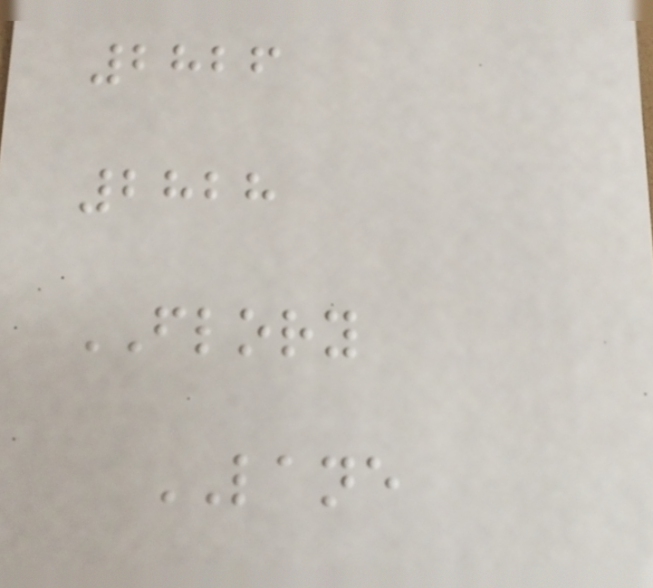2826
2828
FLORY
LANE
